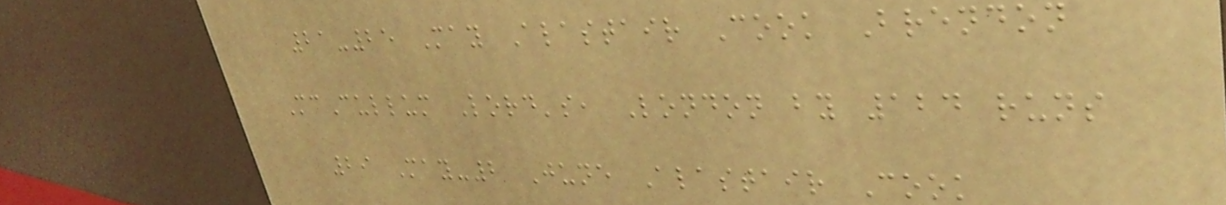21-25 May Alastair Cook Brendon
McCullum Lord's, London by 124 runs
29 May-2 June Alastair Cook
